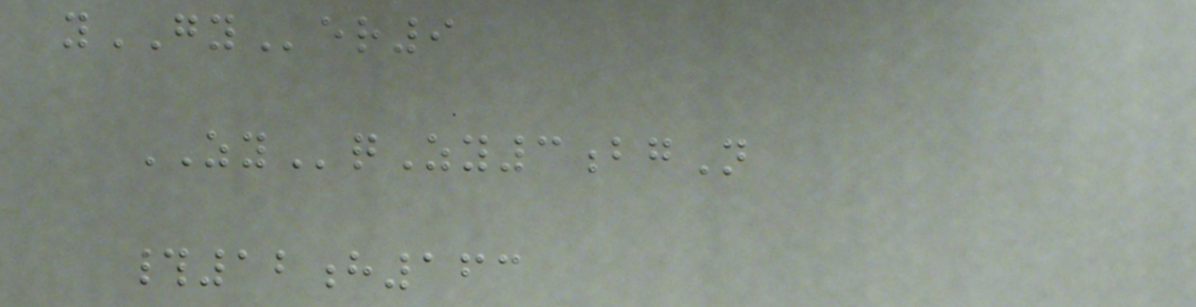yGYer9
ZYqZy3bgN
#12h163
